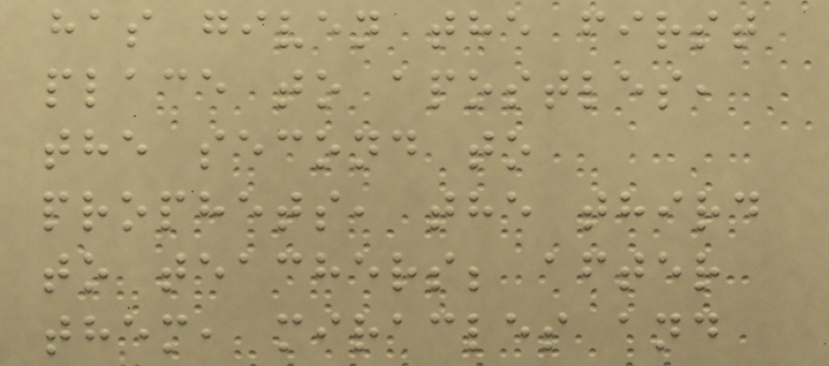has given the first
place to apostles,
the second to
prophets, the third
to teachers; after
them, miracles and
